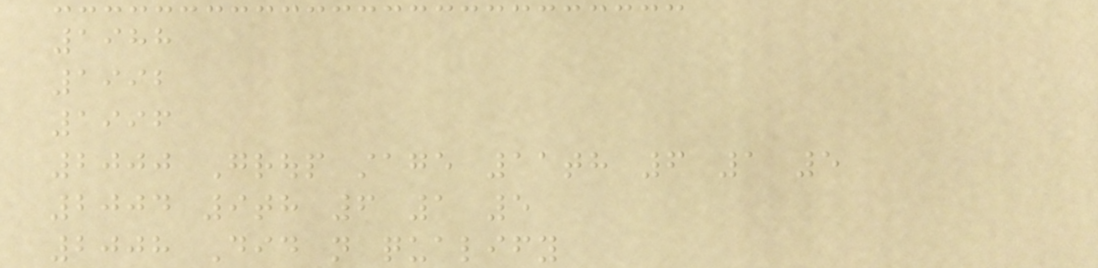1988
1992
1996
2000 Group stage 11th 6 1 5
2004 9th 6 1 5
2008 Did not qualify
